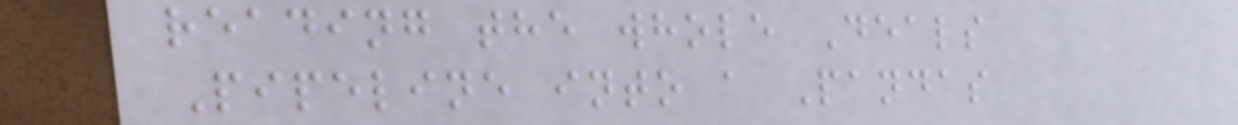reading the whole Deals
Pipeline into a Pandas
